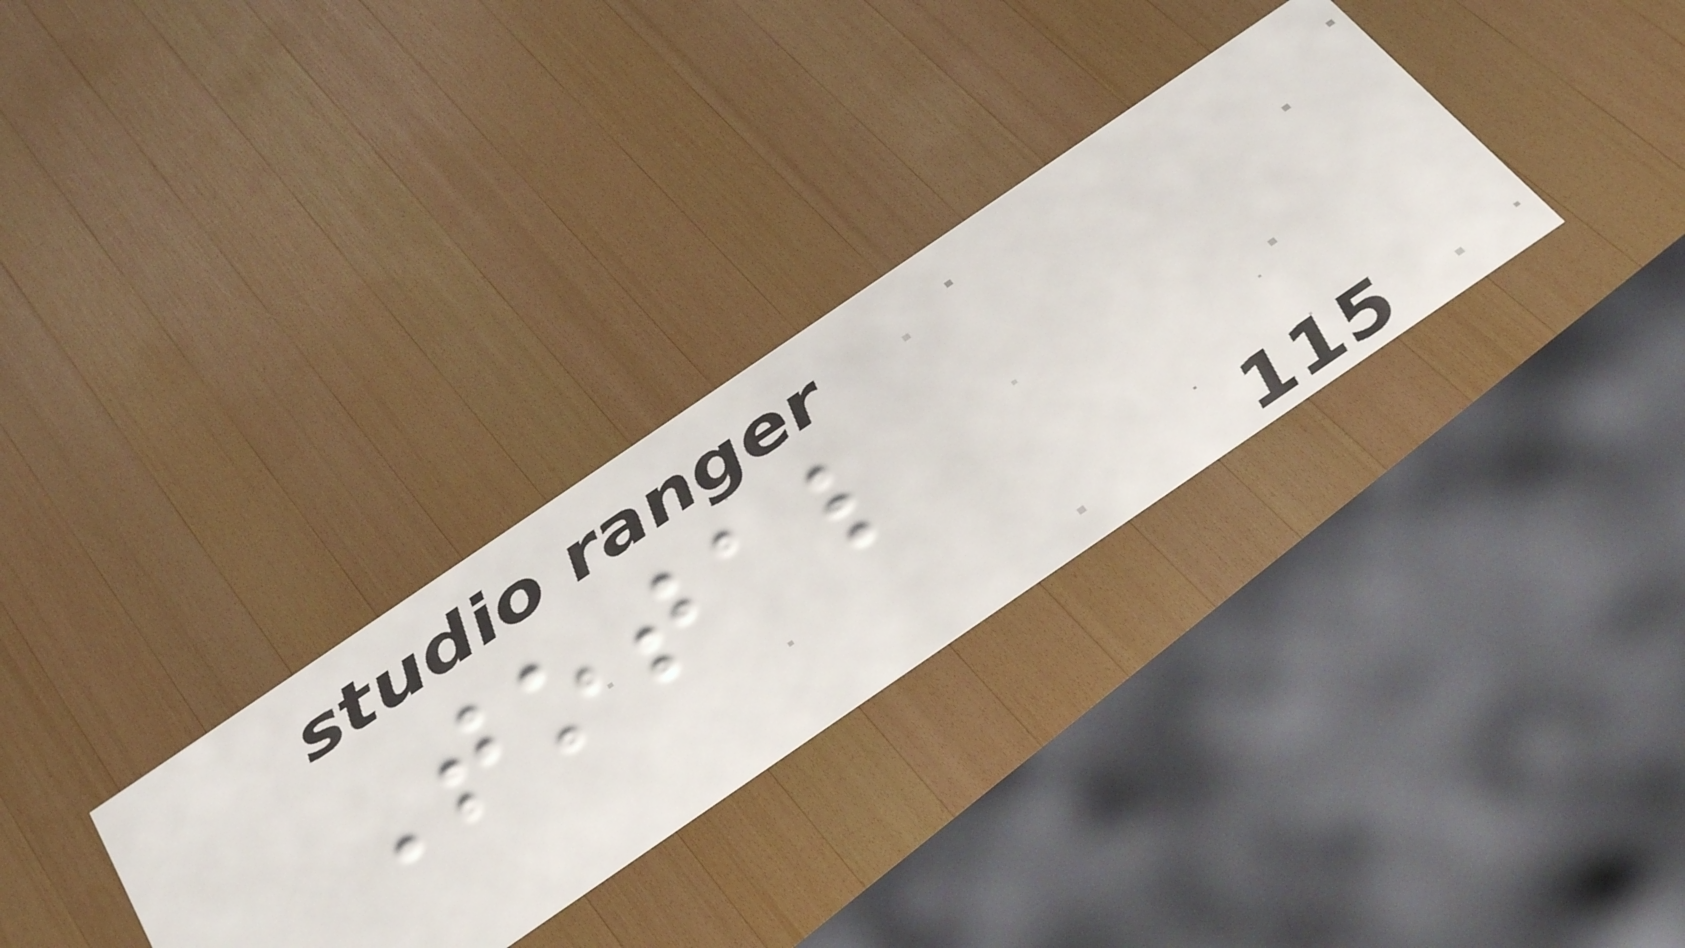Total
